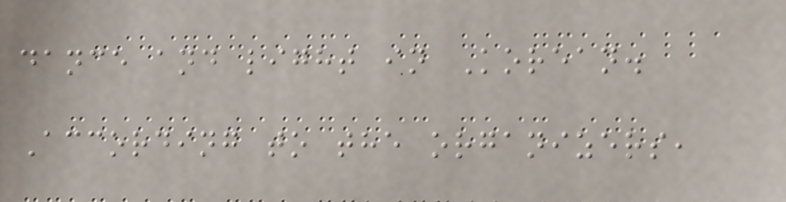dance and light in Korean.
According to the organizers,
